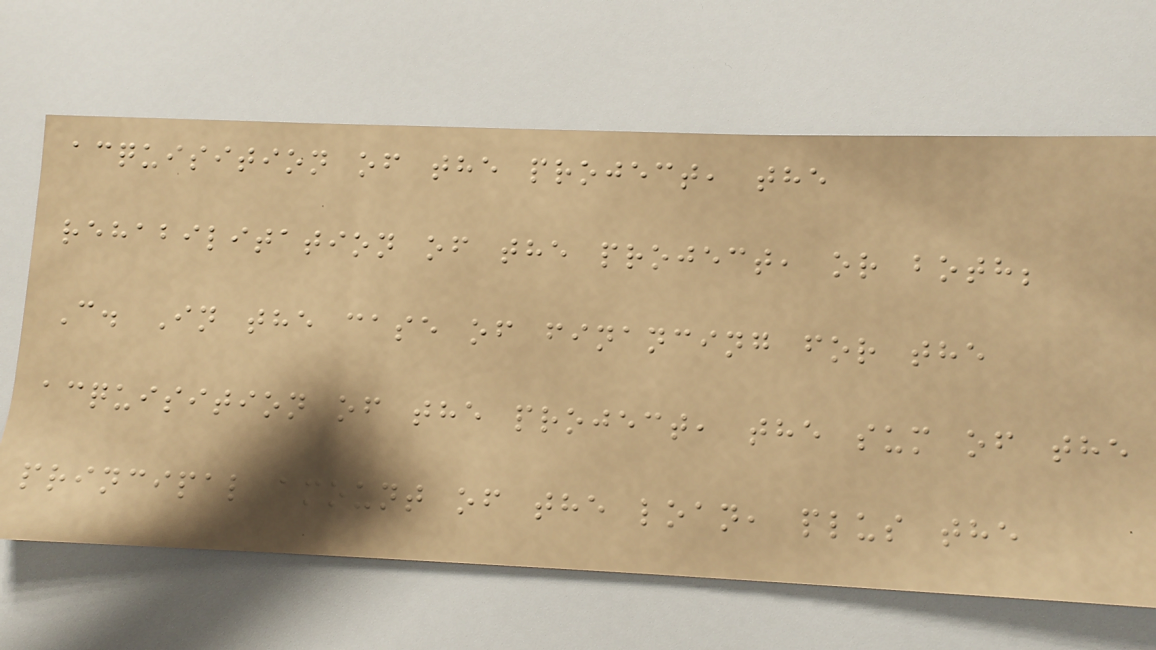acquisition of the project, the
rehabilitation of the project, or both;
C. In the case of financing for the
acquisition of the project, the sum of the
principal amount of the loan, plus the
